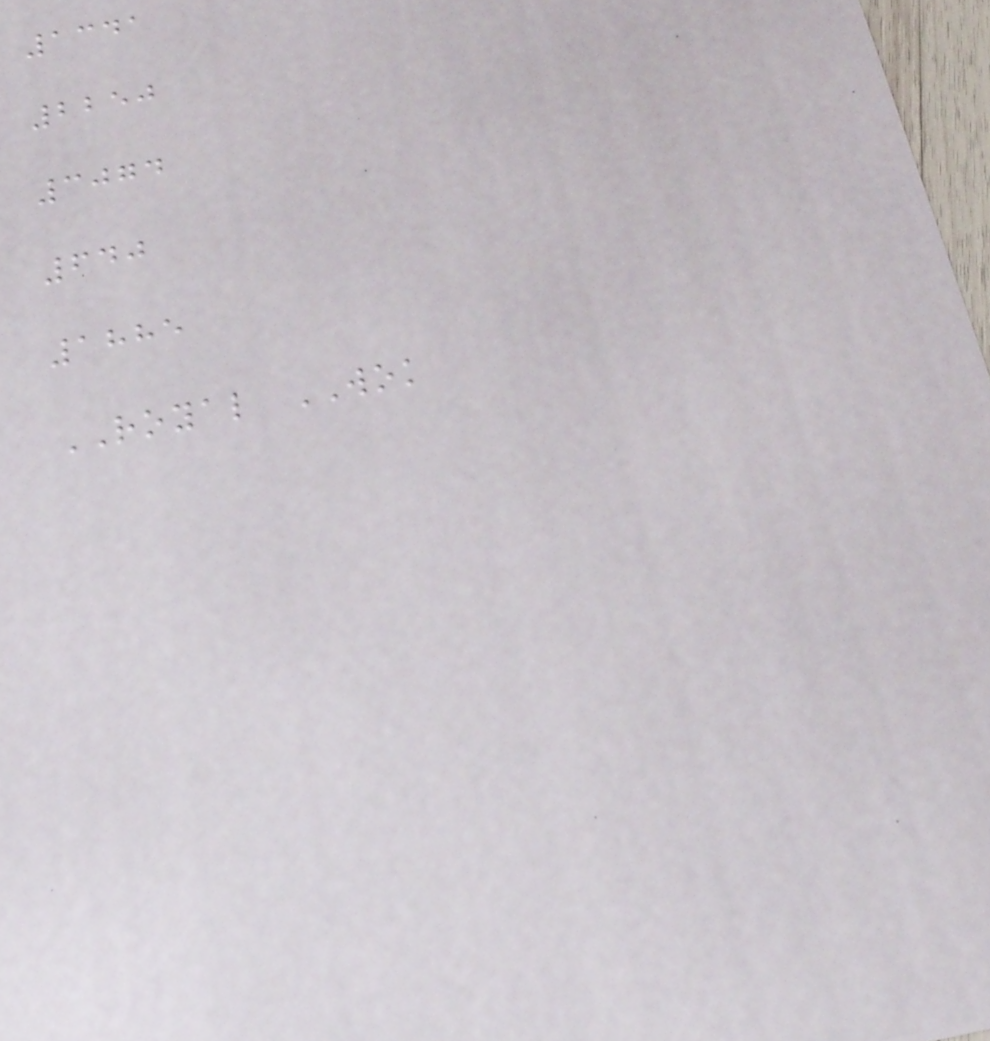1341
2250
3074
640
1885
ROYAL WOK
